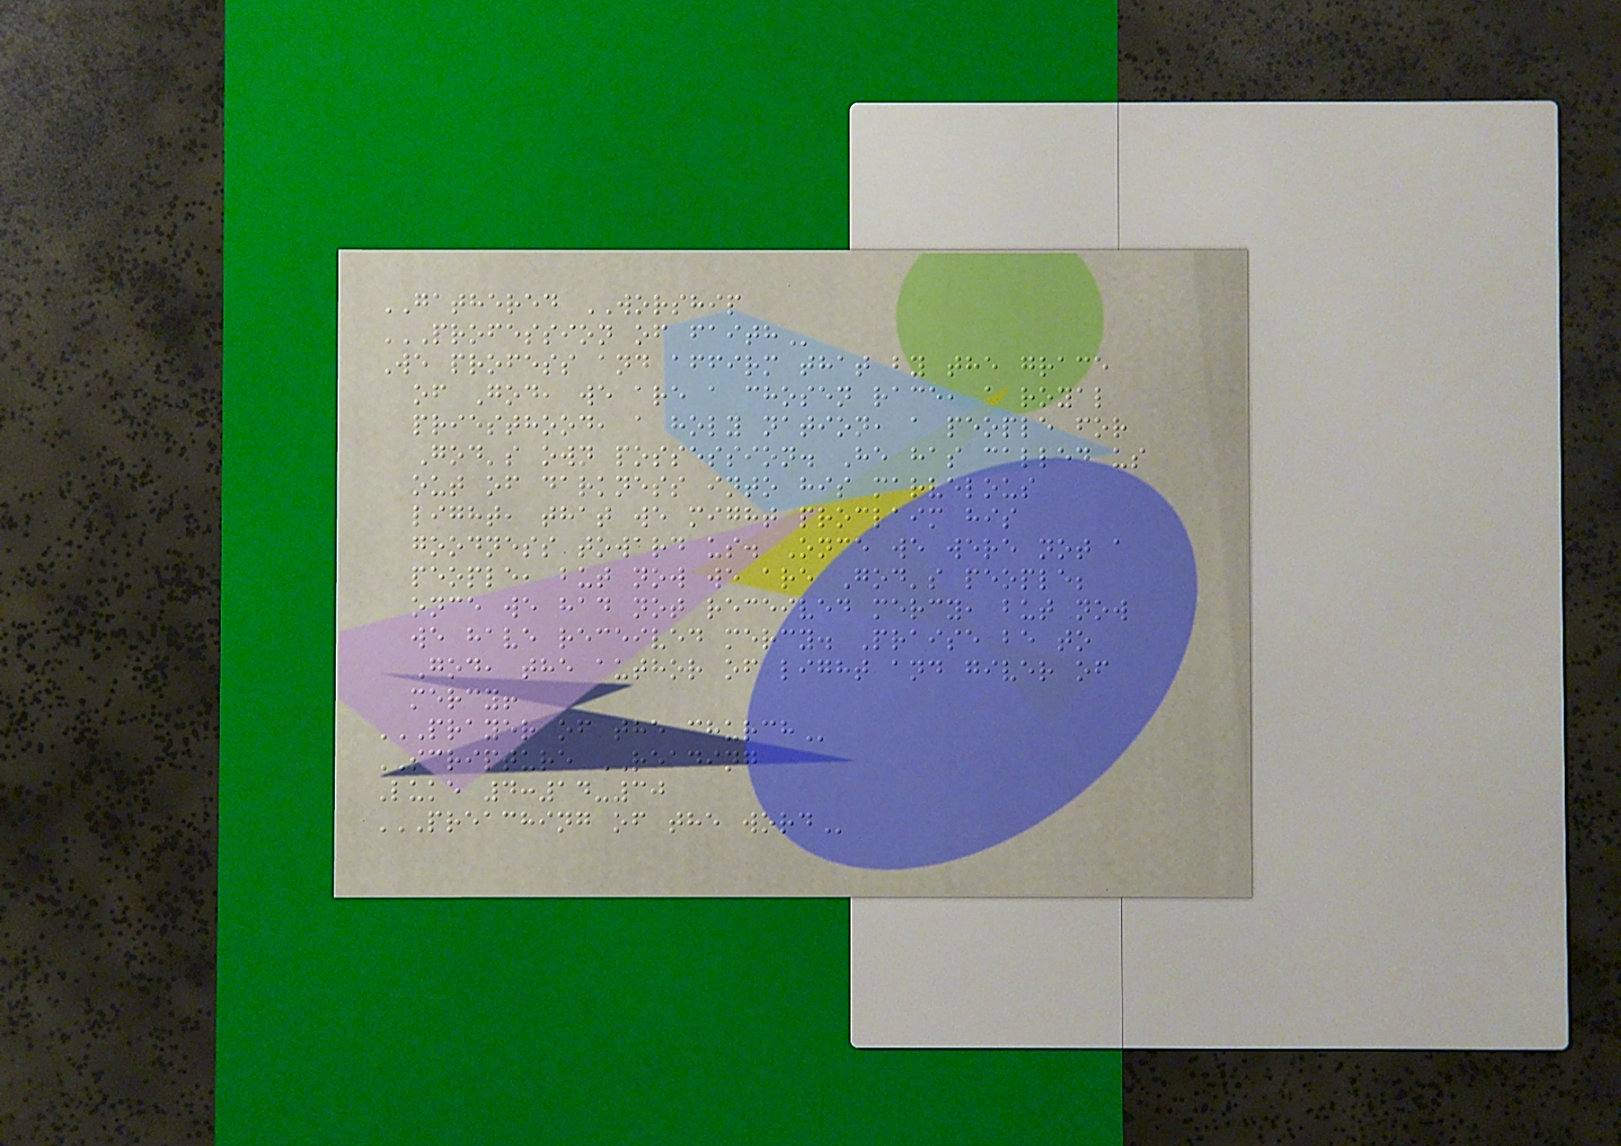GATHERED WORSHIP
PROFESSION OF FAITH
We profess and affirm that by the grace
of God, we are a chosen race, a royal
priesthood, a holy nation, a people for
God's own possession. He has called us
out of darkness into his marvelous
light, that we might proclaim his
goodness toward us. Once we were not a
people, but now we are God's people;
once we had not received mercy, but now
we have received mercy. Praise be to
God, the author of light and giver of
mercy!
PRAYER OF THE CHURCH
SCRIPTURE READING
Luke 4:14-30
PREACHING OF THE WORD
